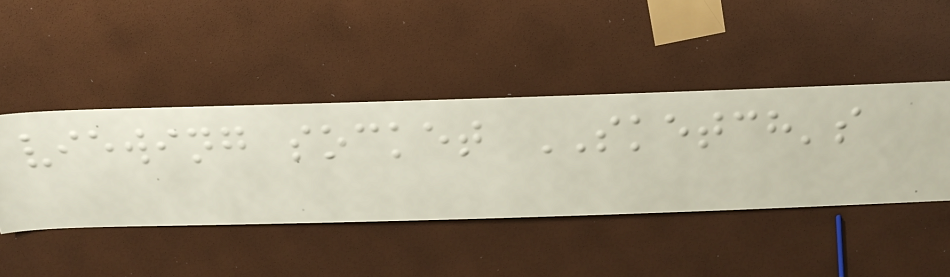viewing socket SKETCH's
